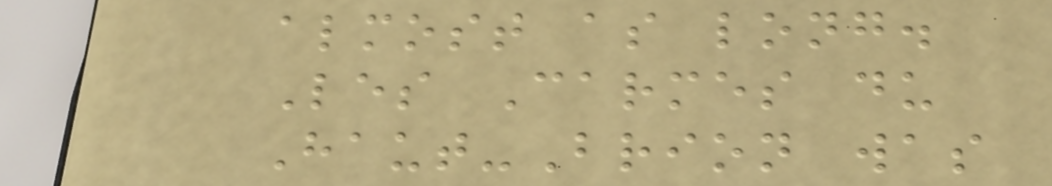almost as long.
Les Carmes du
Haut-Brion was
